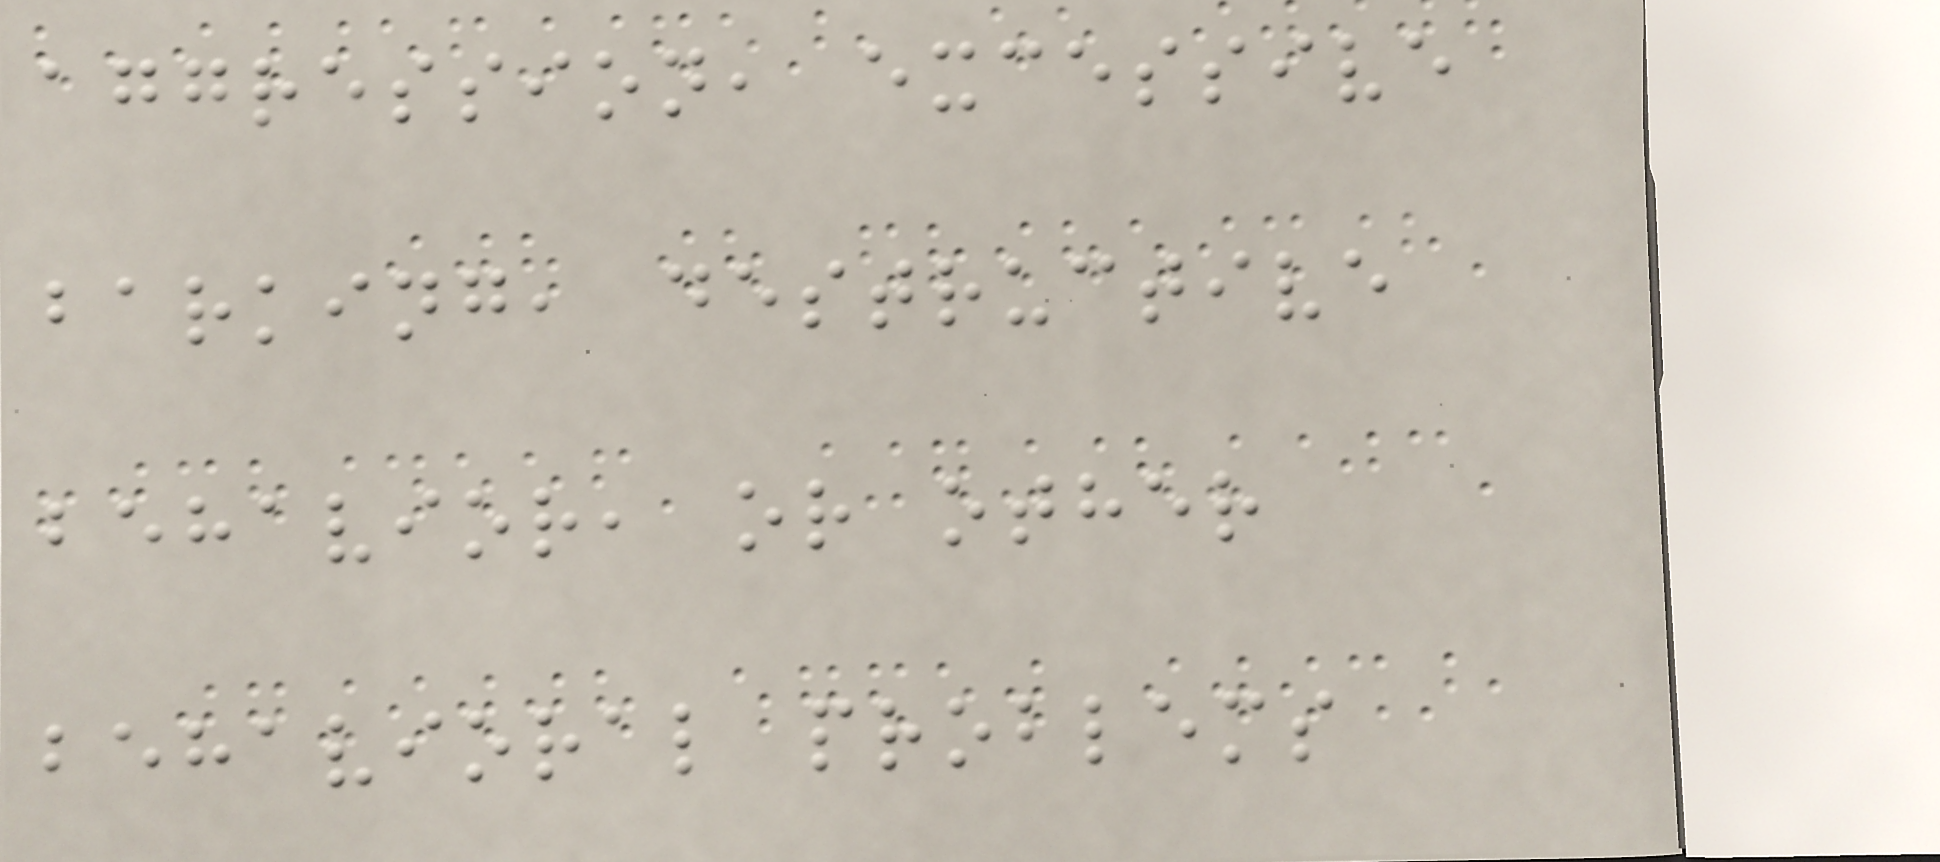aggression, excessive
barking, destructive
behavior, or other
behavioral problems
